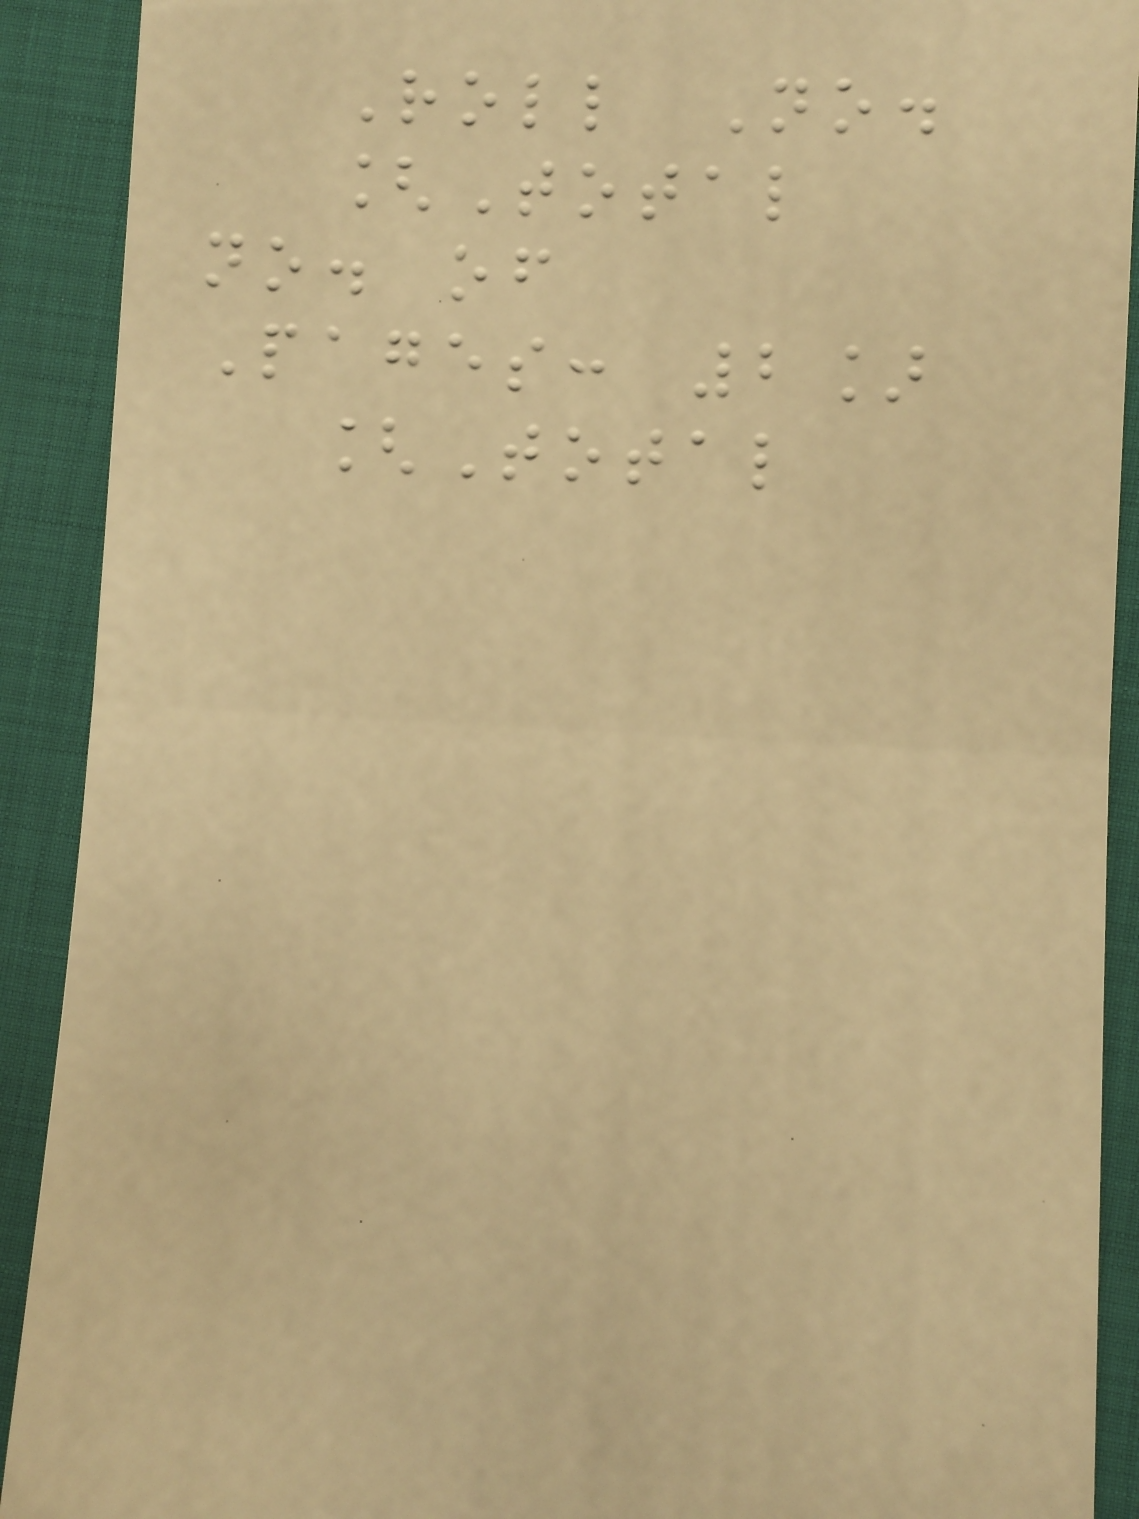Roll No.
[Total
no. of
Pages: 2]
[Total
